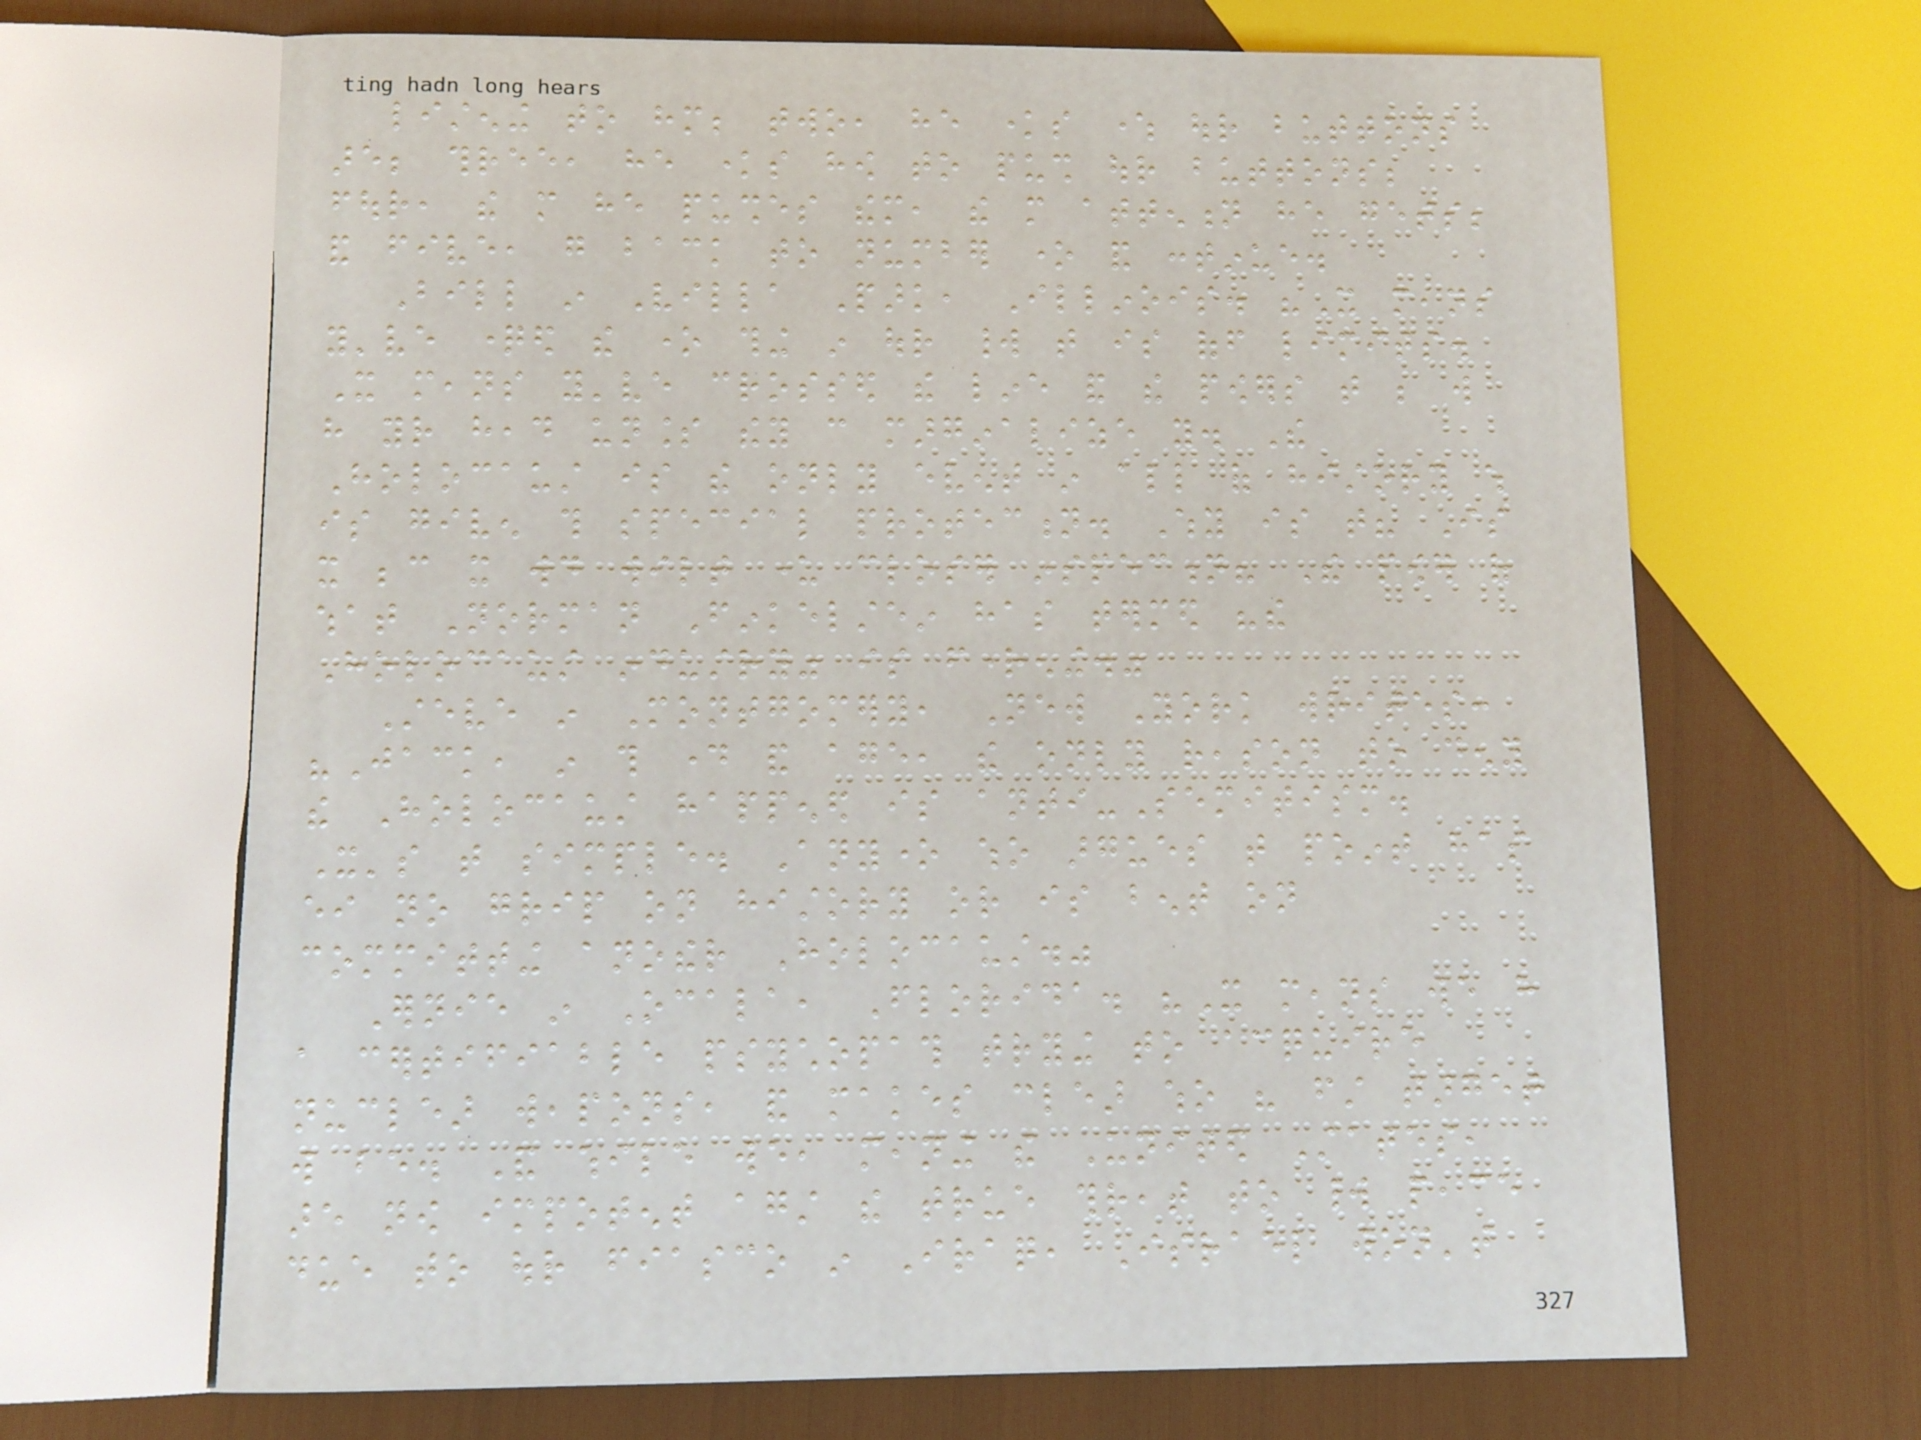listening to him; two, he knows where our buttons
are; three, he knows how to push our buttons;
four, the more he pushes them, the more attention he gets;
and five, go back to number one and continue.
Bill in Villa Park, Illinois. "It means
you've questioned the one thing in our world that is off limits.
It means you've crossed the line and the powers that be will
have your head unless they can marginalize you. The
Holocaust is the only event in all of history which
is given this special protection. Why is that? Is
it because it would wilt under closer inspection? The power of
what Norman Finkelstein has termed "the
Holocaust industry" is frightening."
Steve in Montgomery, New York writes:
"Jack, in this day and age, the only reason to deny
the Holocaust happened is anti-Semitism.
It's that simple. Anyone who argues that point has
either no grip on history or is bent on
committing another Holocaust."
Ernie in Ocala, Florida. "It means we have
a certifiable psychopath trying to acquire
nuclear weapons, and makes clear who his first target
will be. And while we, meaning the United States,
are now impotent against the true threat to world peace
due to our fiasco in Iraq, Israel won't
